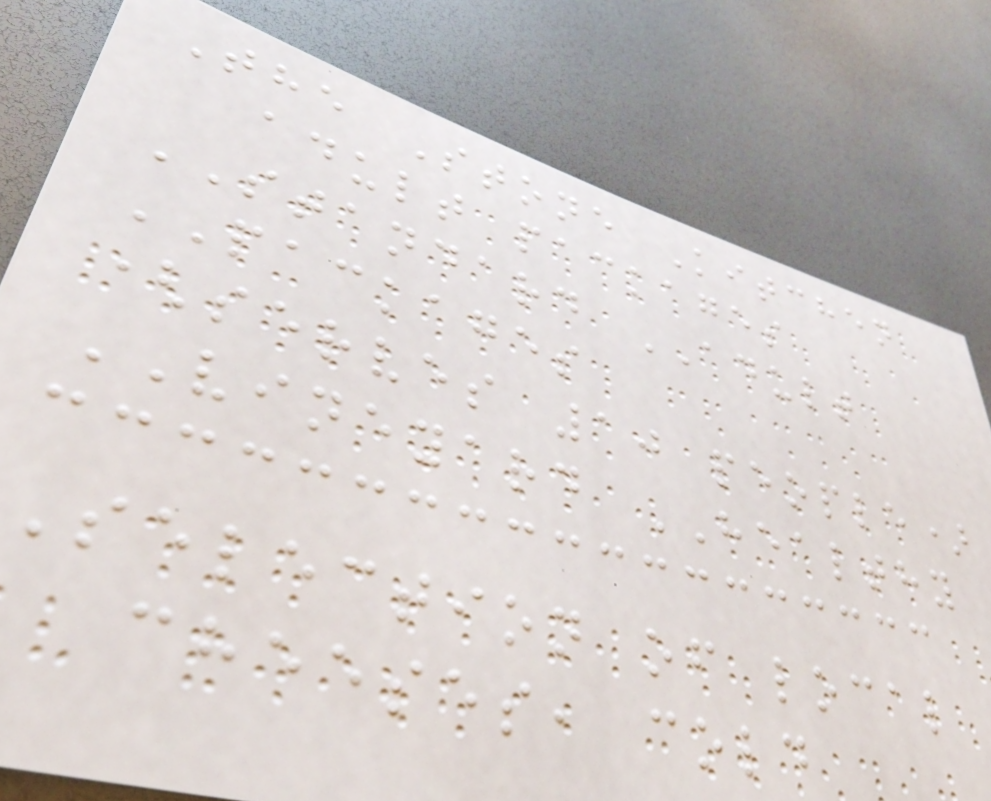The Stone Kitchen
adult packages
STANDARD ADULT
PACKAGES
(serves 10 people)
VINEYARD HEALTHY
Selection of local
cheeses, cold
